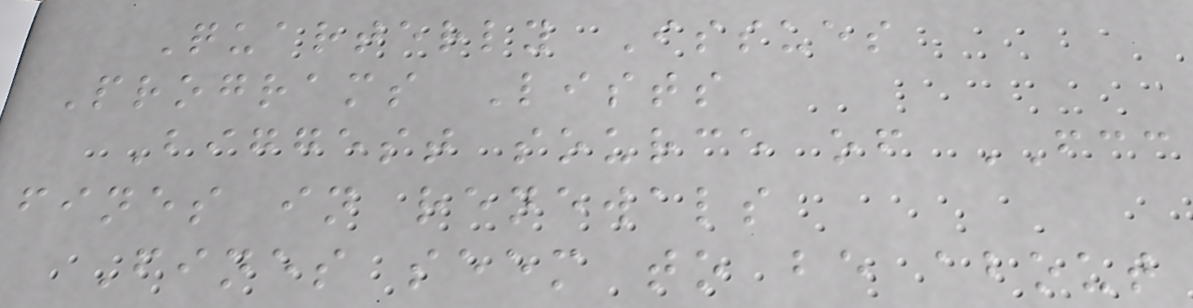Quarterly Issues
Programs Lists
Biggest source of FCC
fines in renewals
Fines seem to be about
